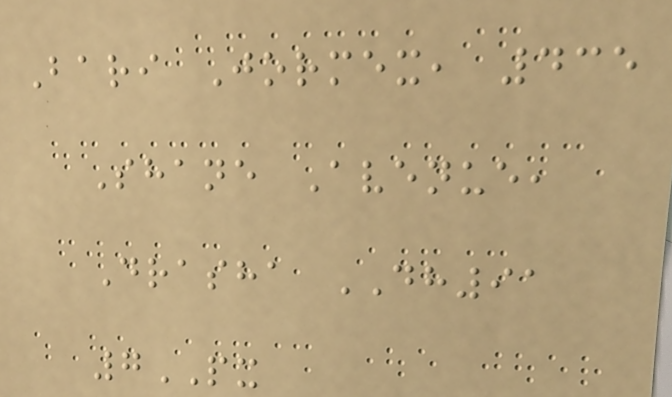Bari Jormex, 435
Shane Avenue,
Drasha DH91
7PX
